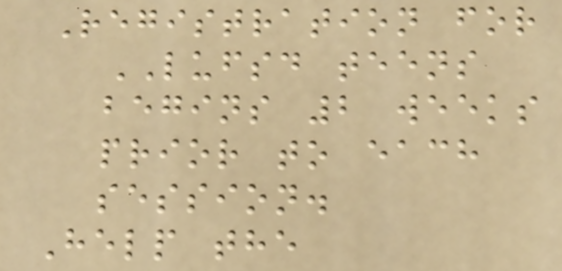Registration for
LUFSD teens
begins 2 weeks
prior to each
session.
Help the
